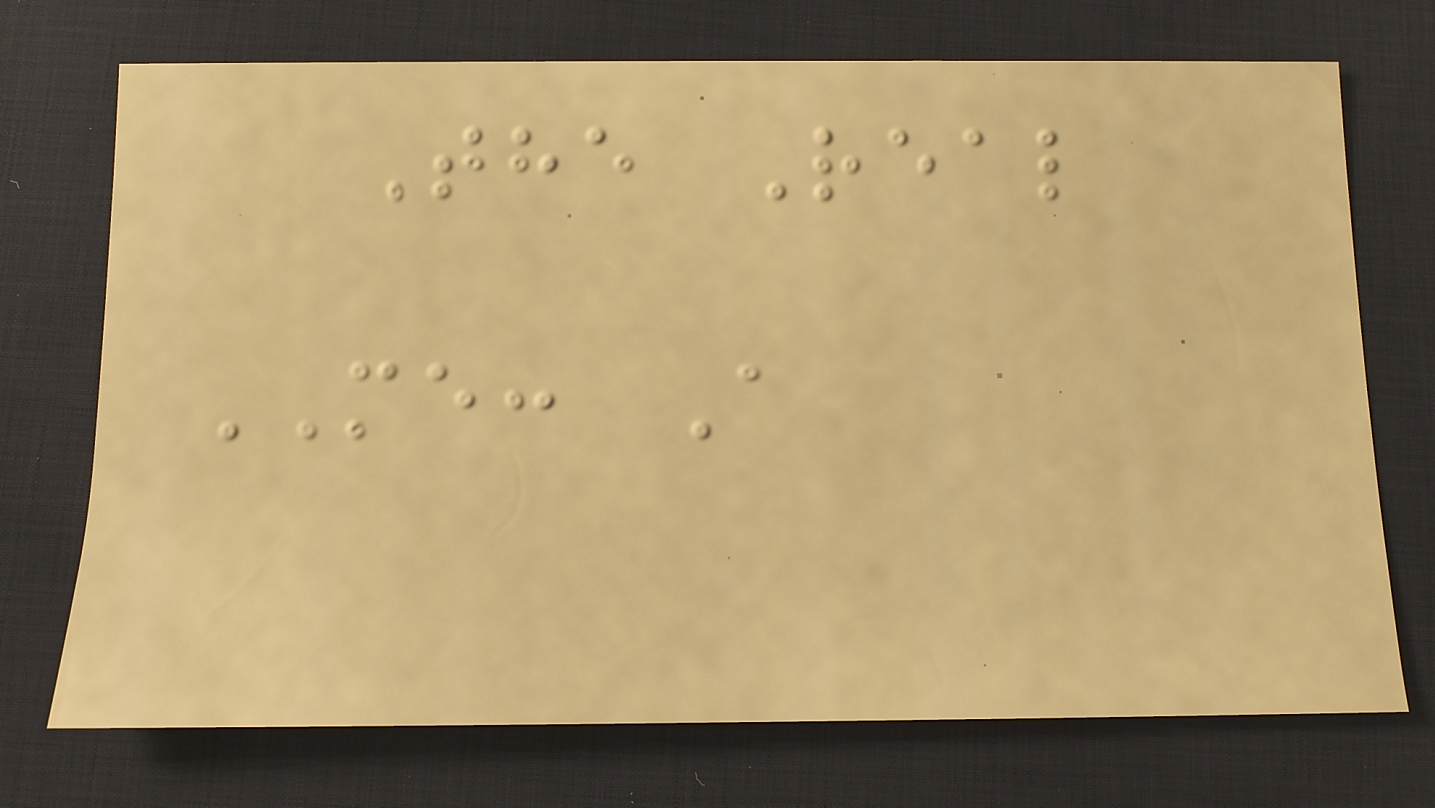The Real
ME: A
